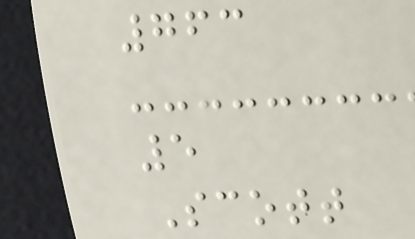763
5
Scott
